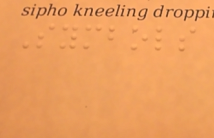Symbols
